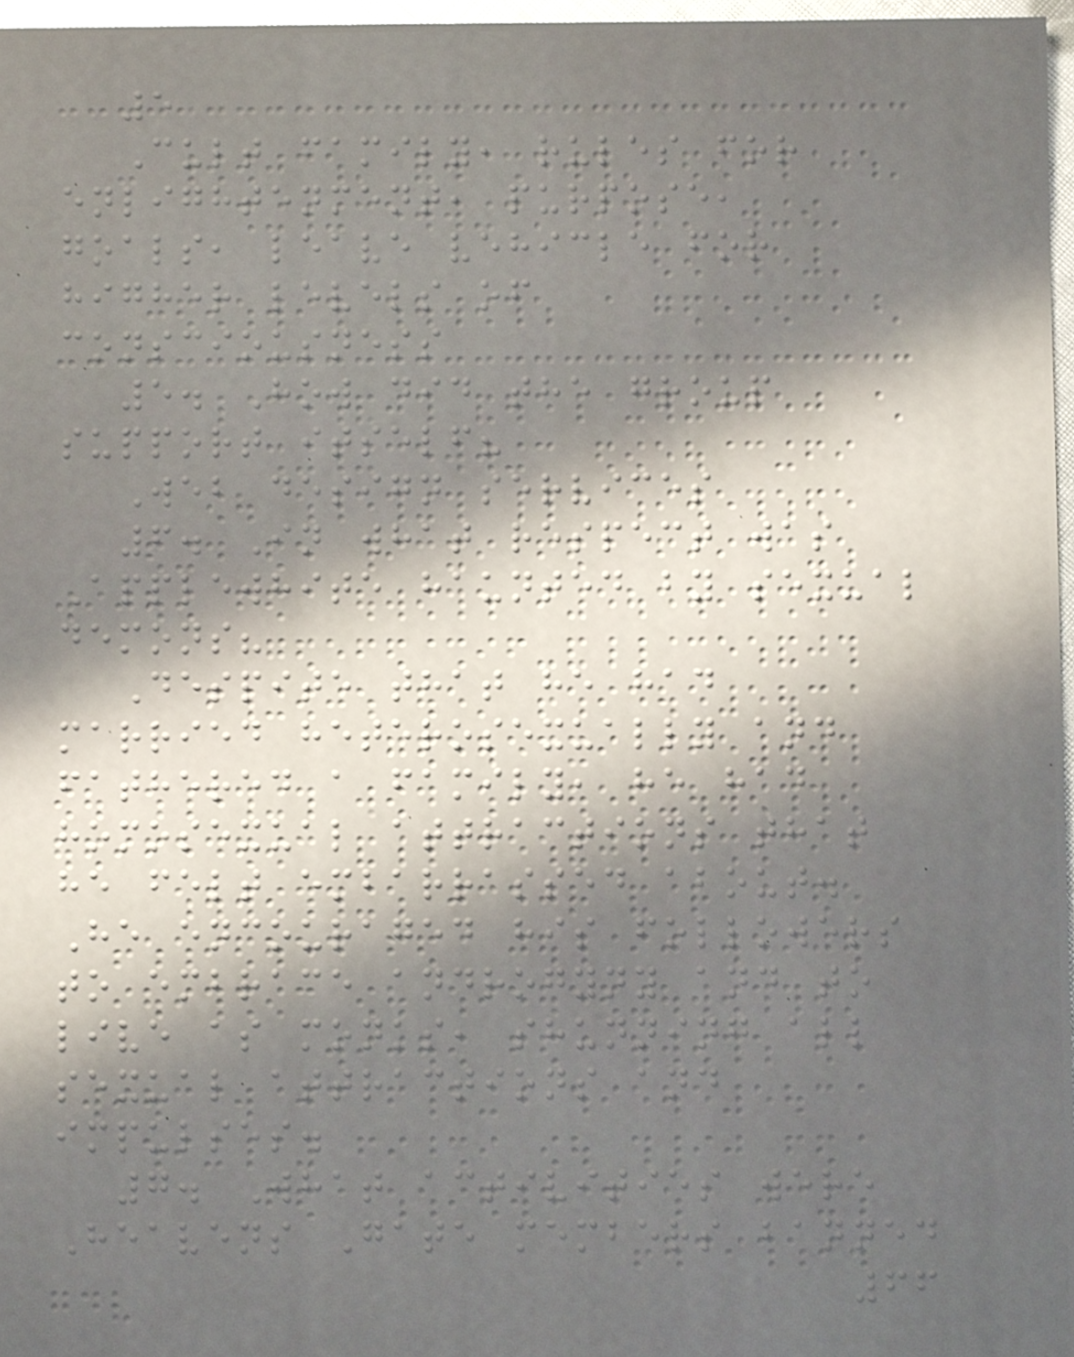5
Cult family, rules for
enlightenment, purpose,
goals, leave vehicle for
higher levels of
consciousness
5. How did the group
support itself?
Web design services
6. In what respect was
Applewhite haunted by sexual
demons?
Despite that he had
married heterosexually and
fathered a family, he had
homosexual attractions that
he felt embarrassed about.
He encouraged his followers
to embrace androgyny and to
live as monks, shunning all
sexual attractions and
impulses.
7. What activities were
Heavens Gate members banned
66
